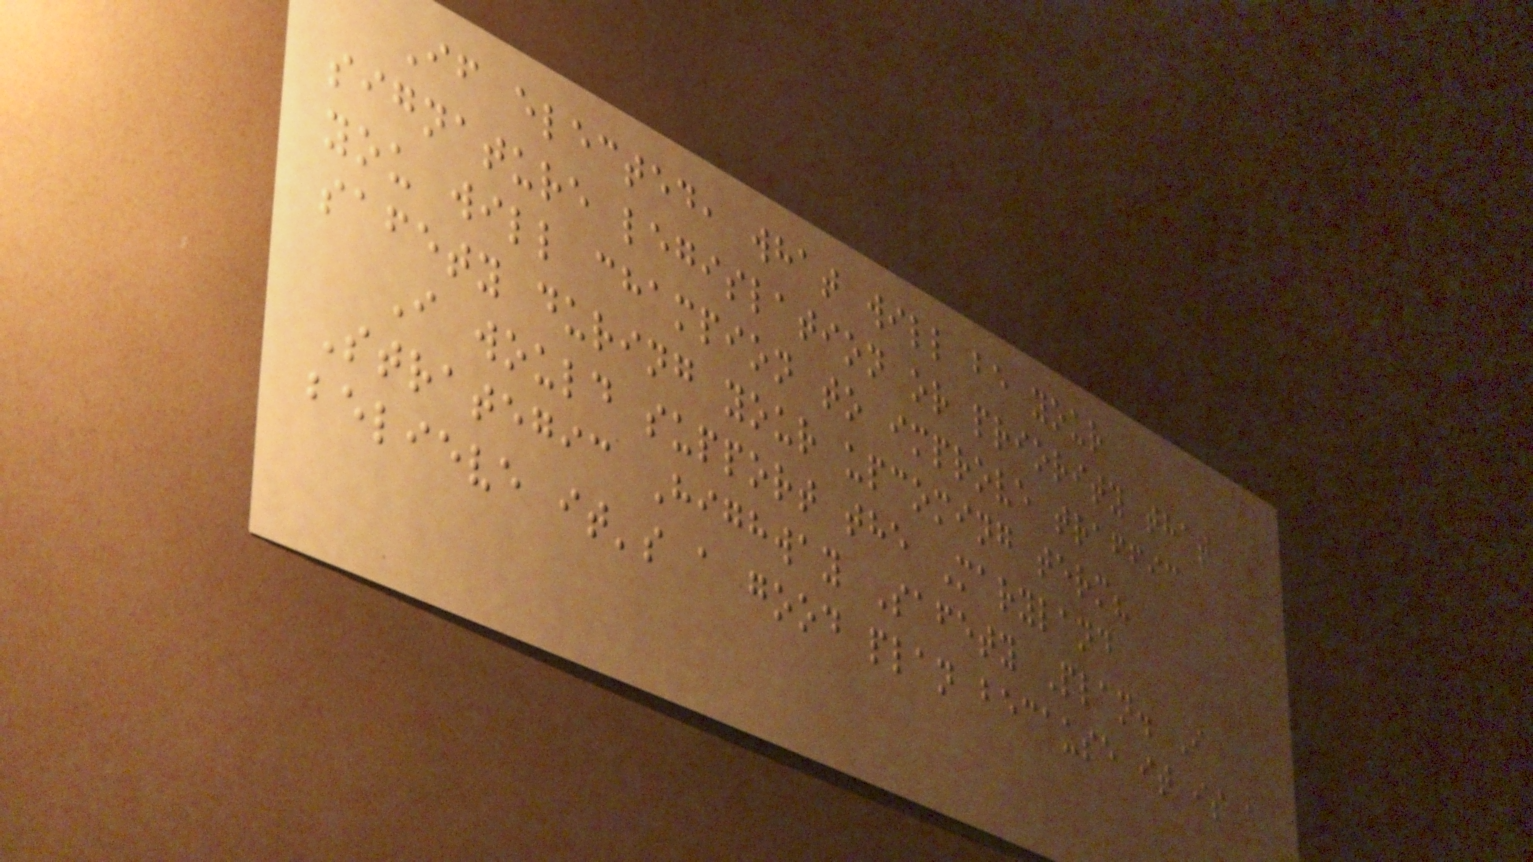If elected, what will be your
signature legislation or priority that
you will champion to improve traffic
safety during your upcoming term?
I would support the Maryland
Strategic Highway Safety Plan. I
believe it's a good plan because it is a
